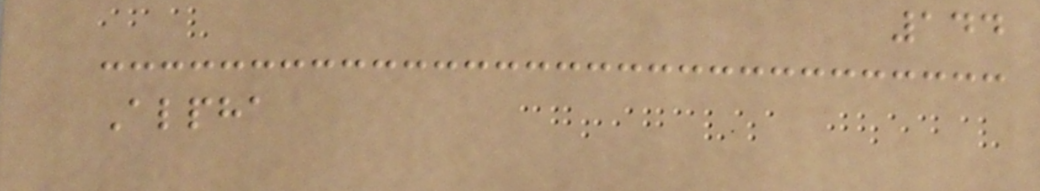144
Alpha
